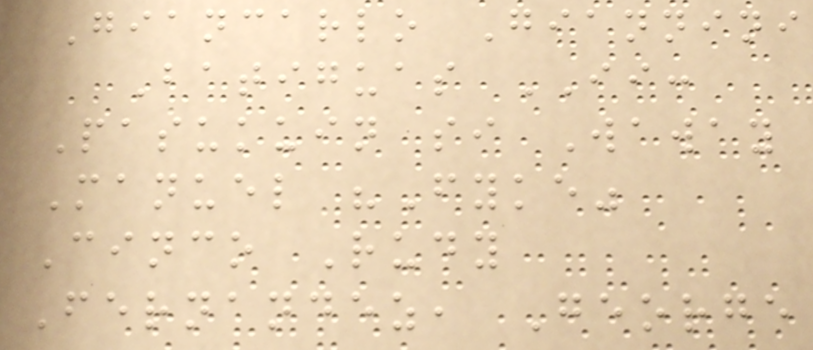Giancarlo Giannini
Batiguas II:
Pasukuin si Waway
Manuel "Fyke"
Cinco Rudy
Fernandez, George
